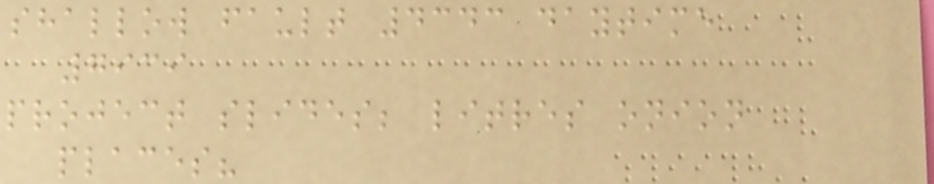shallow fault 4343 daytime
7939
project slides; litres onion
places?
